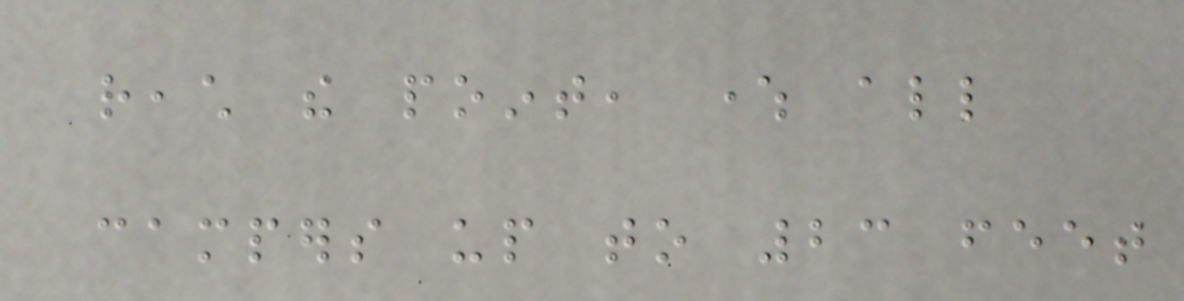reach the point, where all
campers up to 23 feet
